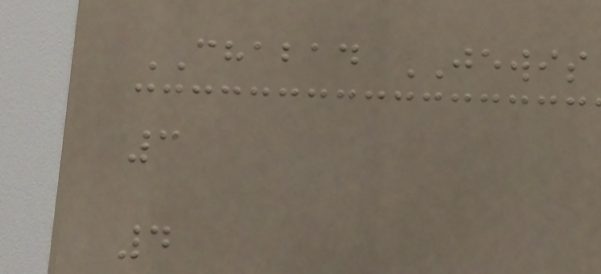CHABAD JEWIS
3
4
